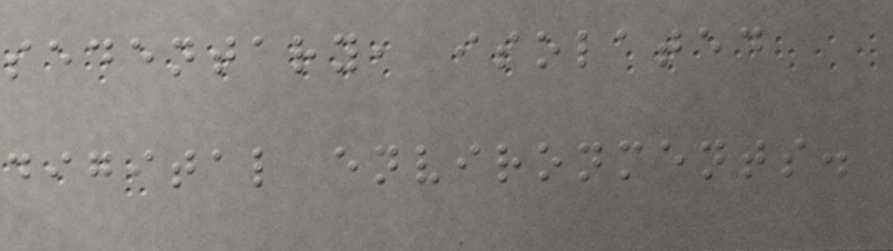sedentary, isolated
digital environments.
